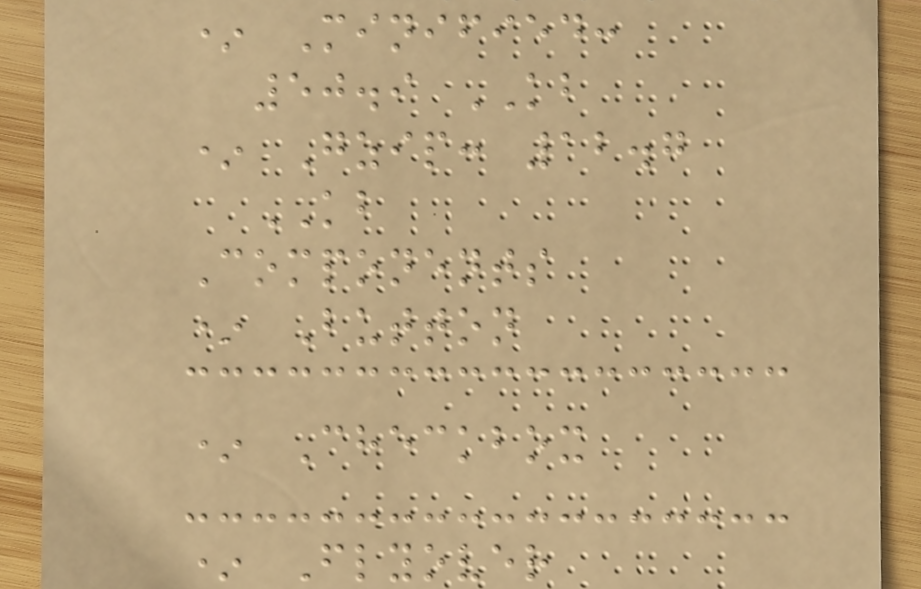* Minified:
50.9 KB
* Gzip: 12.7
KB
Components
* Button
* Checkbox
* Flyover
